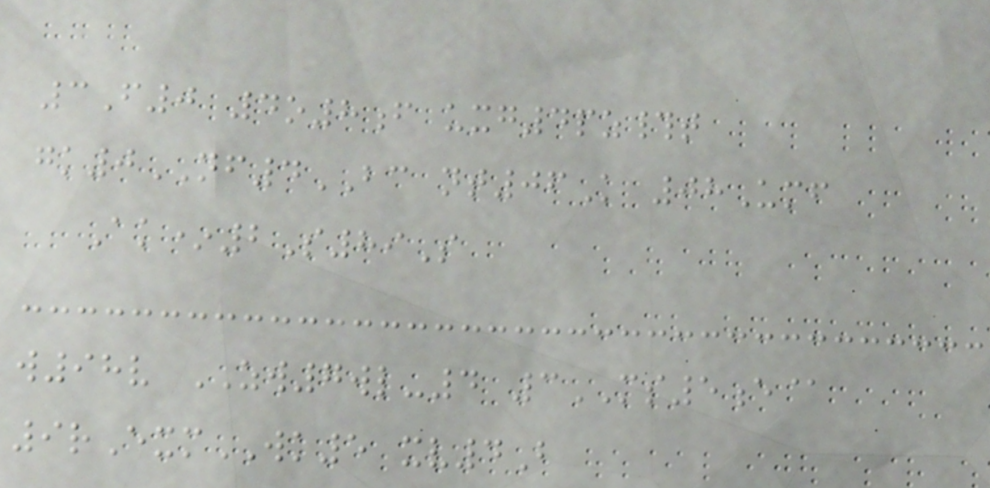3F0 4o8f uxg4pz#t
gk0NF4BC nt06K 08Umf
Ak*2S89S
w98v ZW7wl-4 3MS5e@
9rExmWK5 xv4B
